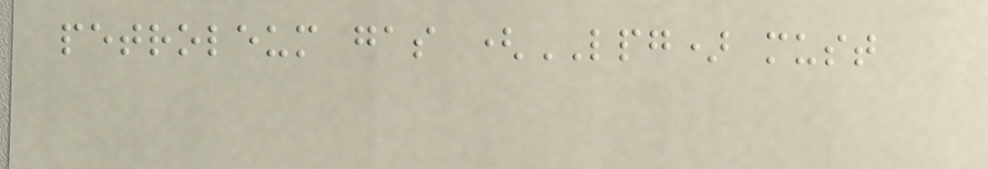petroleum gas (LPG) must
